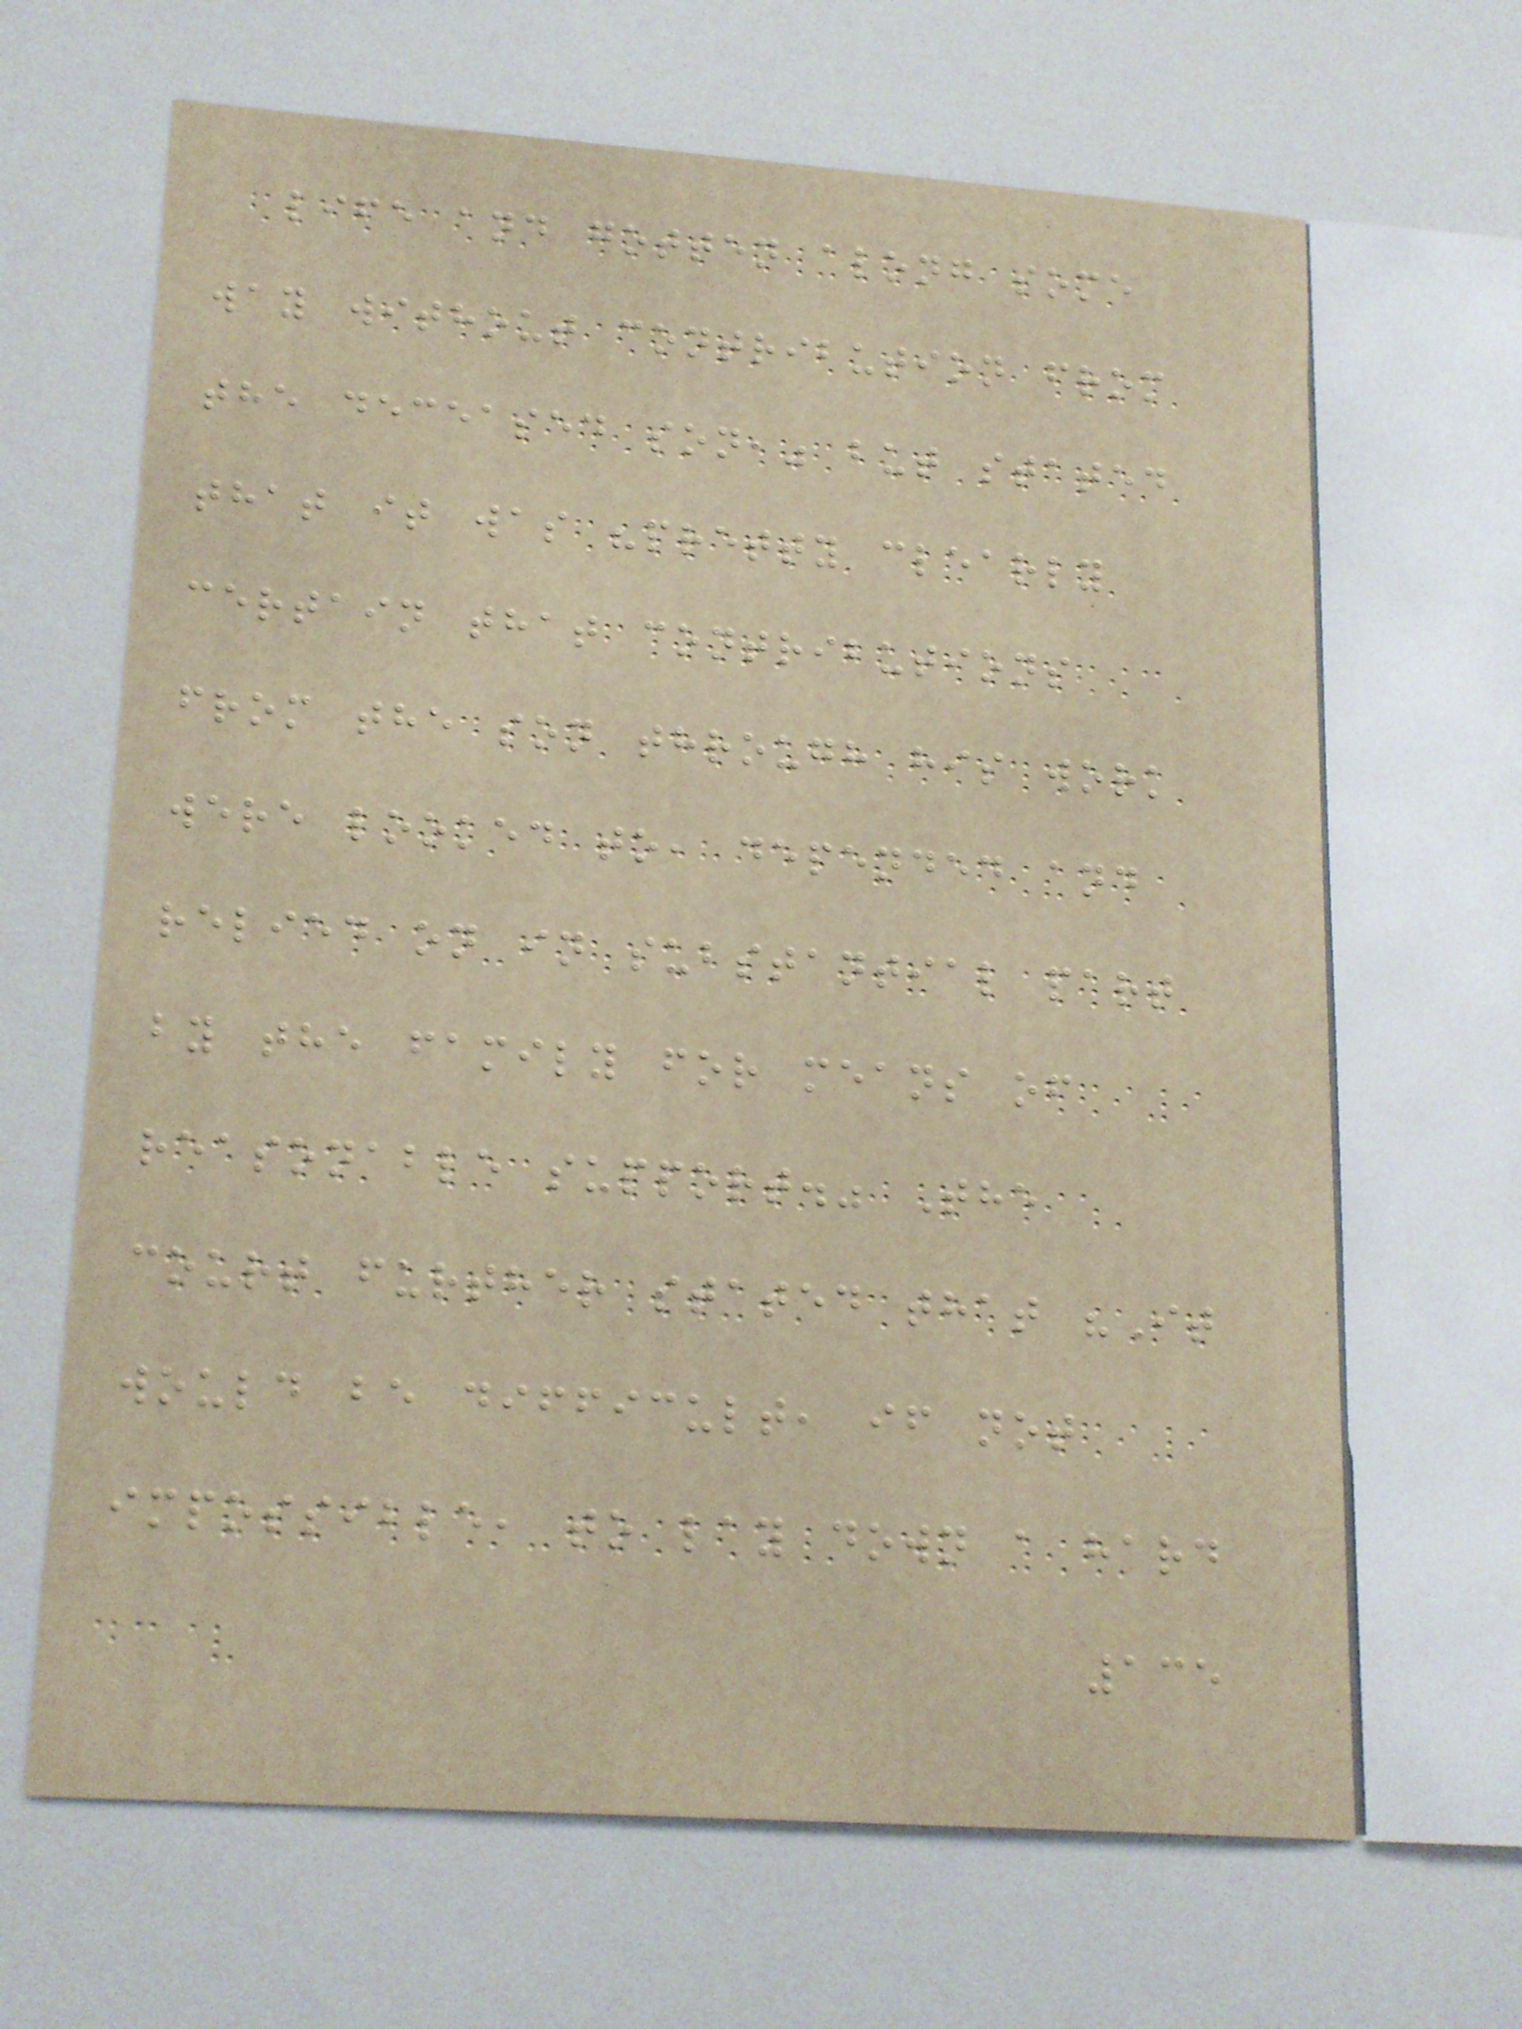life and gotten along some
way without contribution from
the deceased son," but stated
that it was "pretty clearly
certain that contributions
from the son through his work
were looked to, depended and
relied on in substantial part
by the family for means of
reasonable support." The
court further stated that "It
would be difficult, if not
impossible, to lay down a hard
135
